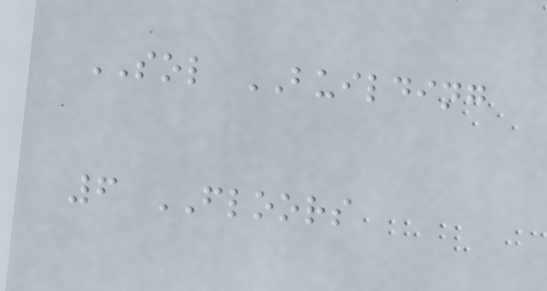SOL BUILDING
6 FLOORS
